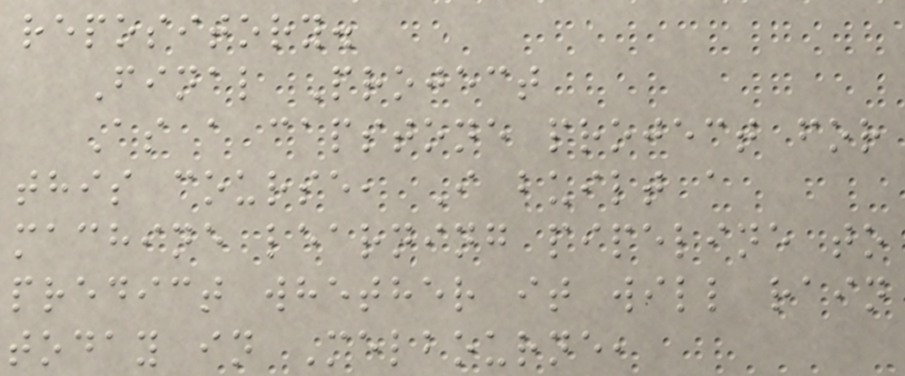repository.
Final Project
As a capstone project for
this course, I built a
machine learning pipeline to
predict whether it will rain
today in Melbourne,
